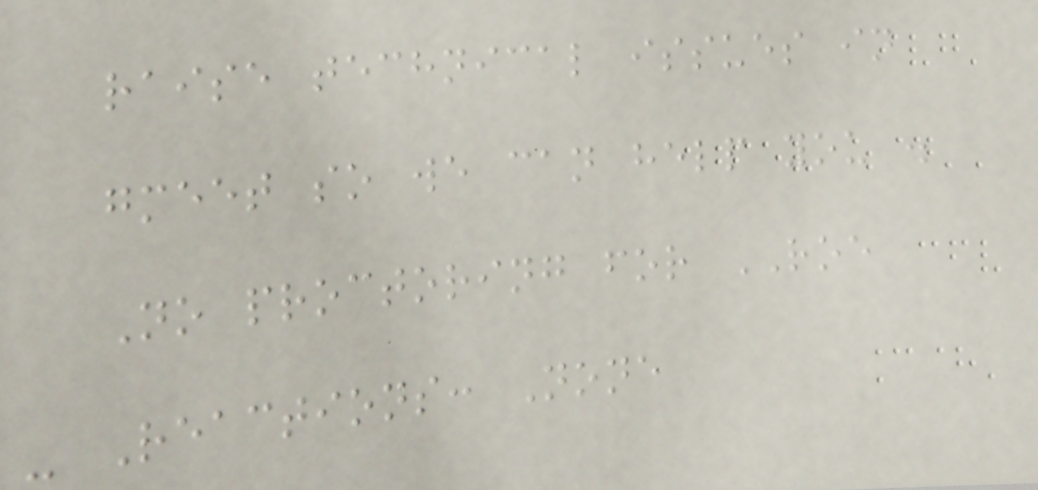raise technical issues in
gmeet so we can help you .
No proctoring for ROE
- Reactions: None
